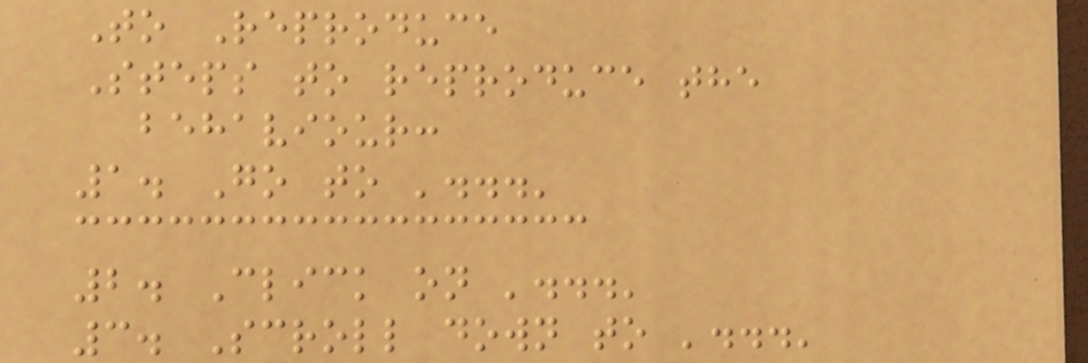To Reproduce
Steps to reproduce the
behaviour:
1. Go to '...'
2. Click on '...'
3. Scroll down to '...'
